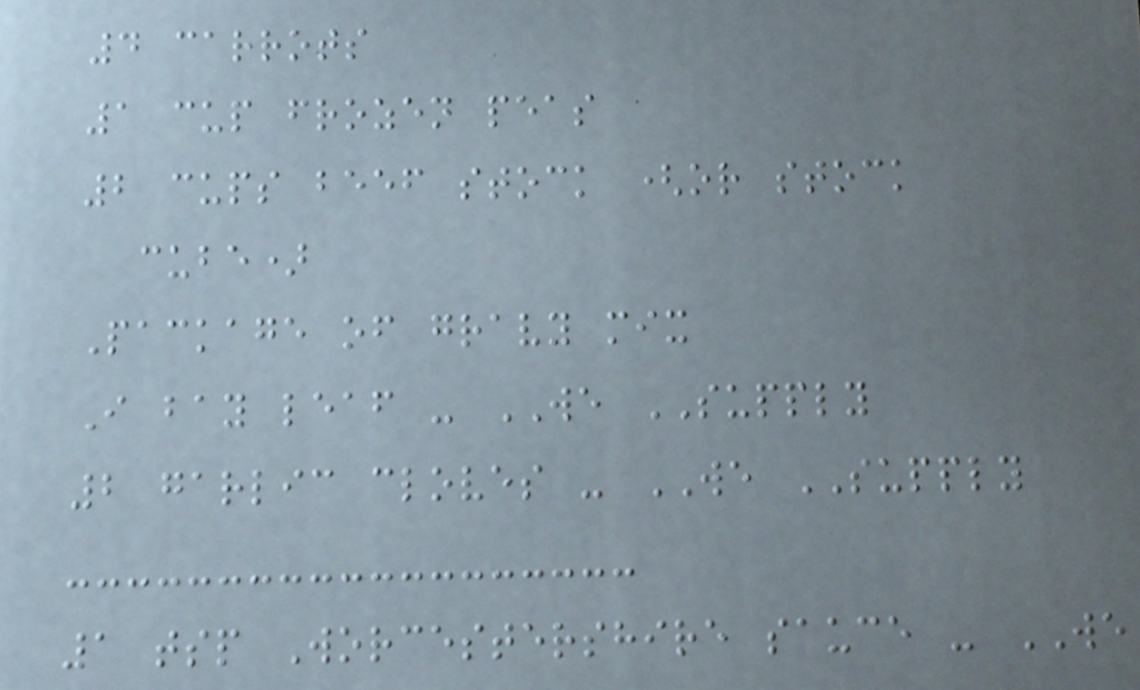4 carrots
1 cup frozen peas
2 cups beef stock (or stock
cube)
Package of gravy mix
I bay leaf - WE SUPPLY
2 garlic cloves - WE SUPPLY
1 tsp Worcestershire sauce - WE
